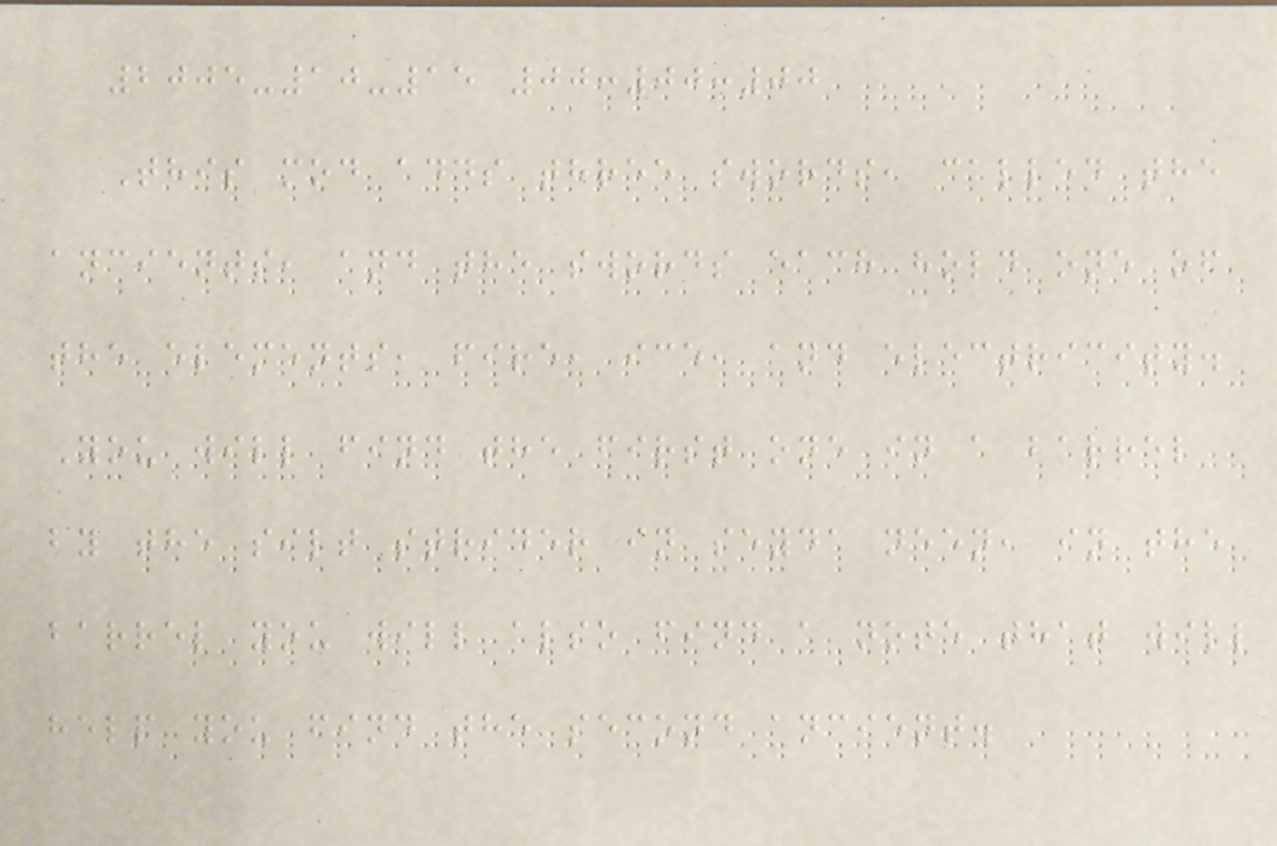2005-10-15 00:00:00
This mod adds three swords, called the
ancients, and the swords each hold one of
the elements, fire, ice, and electricity.
You will find the first one in a barrel
by the silt strider in seyda neen, in the
barrel you will also find a note that will
help you find the second ancient.
